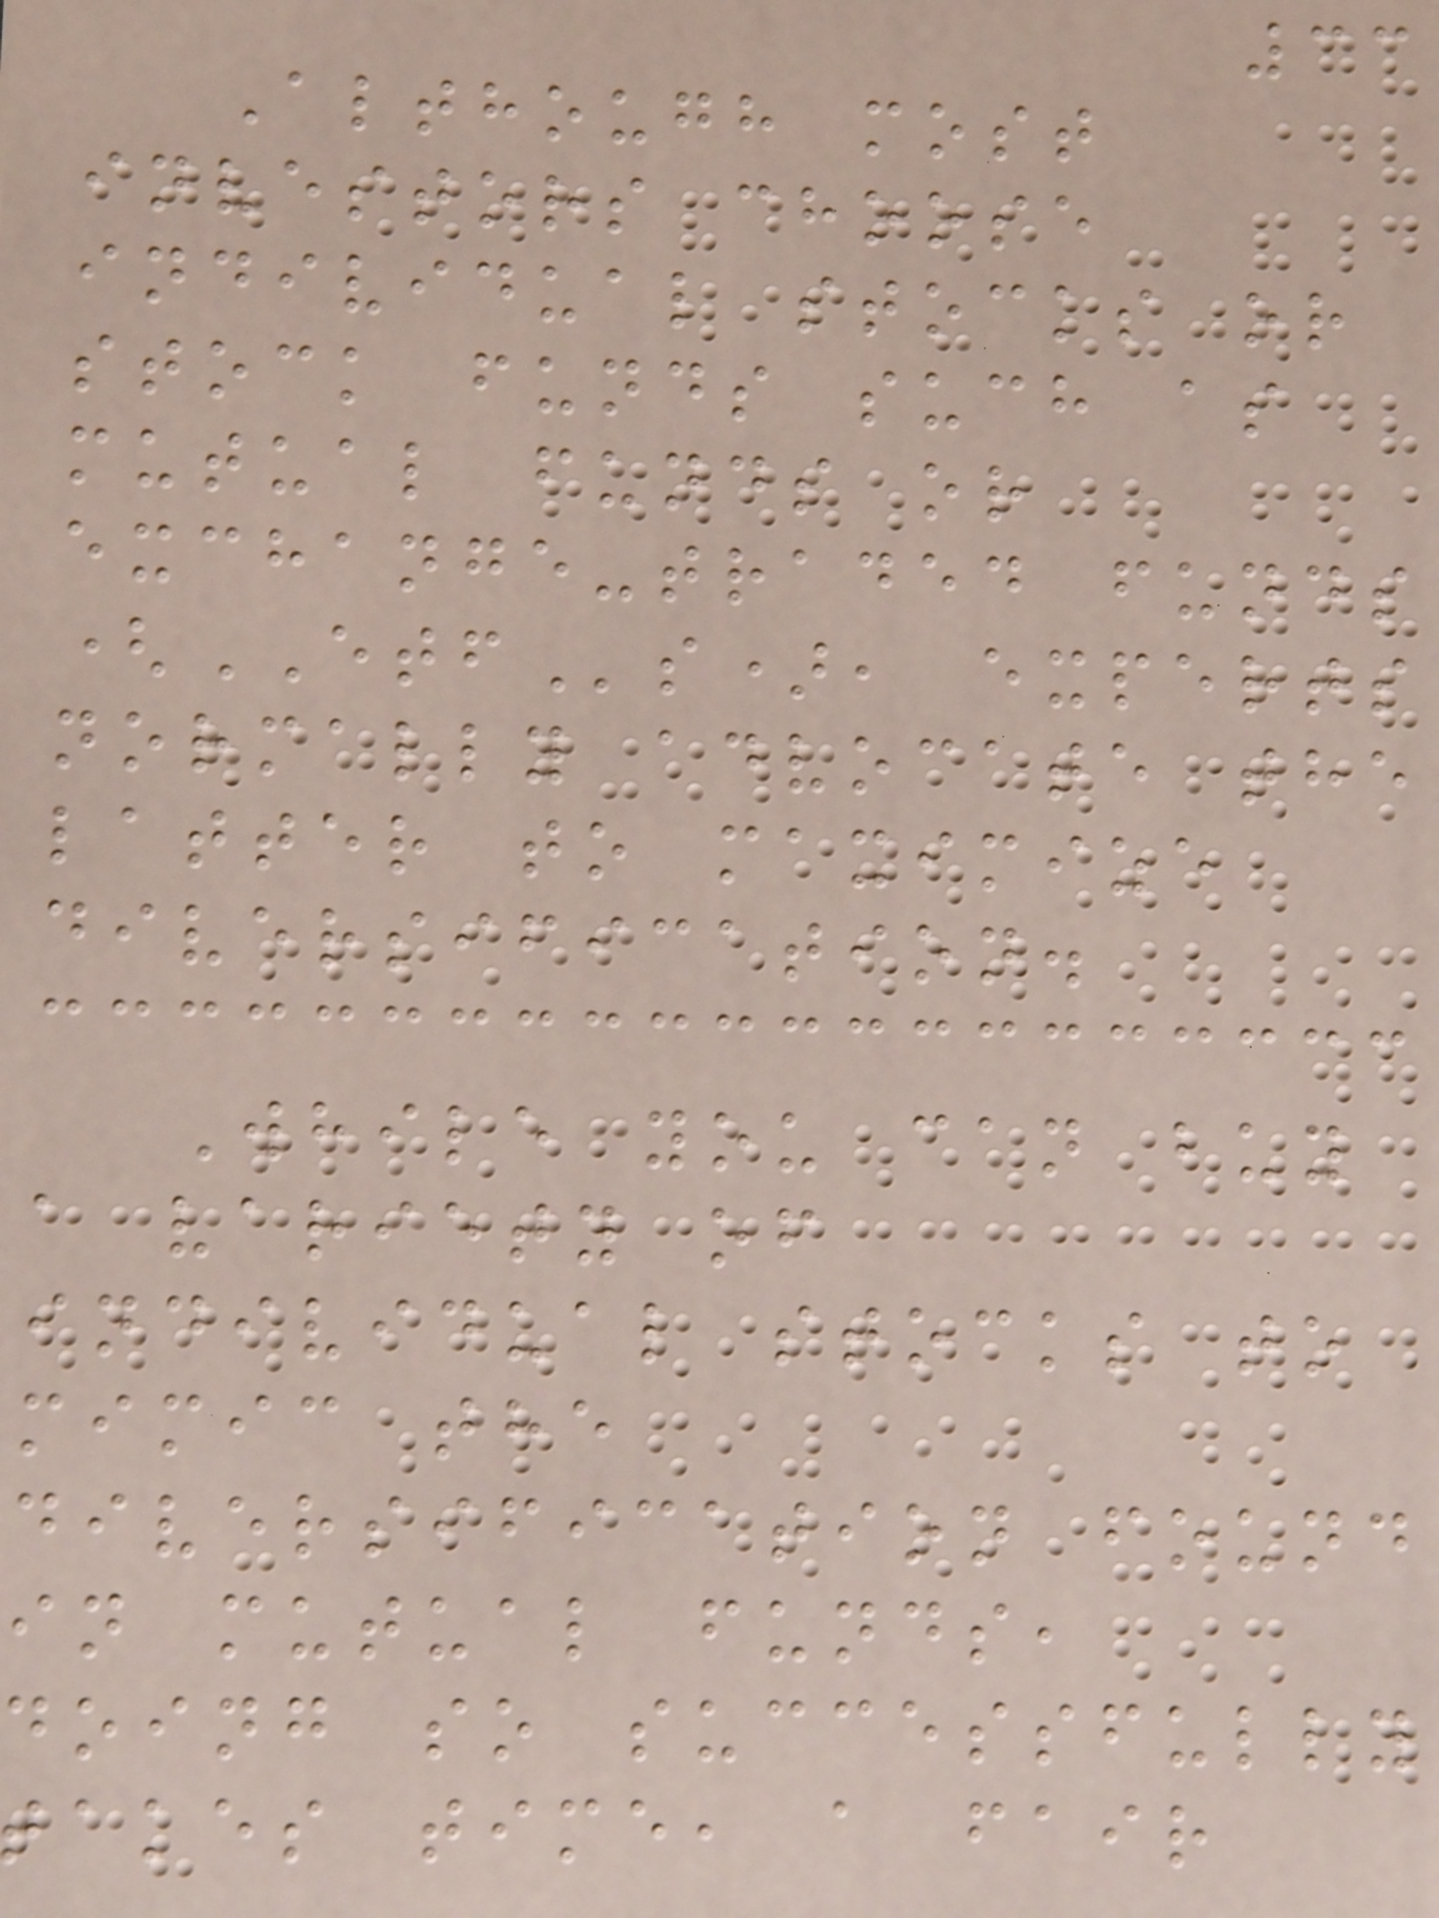33
Although most
investors choose
individual stocks or
stock funds such as
mutual funds or
exchange-traded funds
(ETFs), experts
normally advocate the
latter to maximize
diversification.
While you can buy
a variety of
individual stocks to
mimic the
diversification found
in mutual funds,
doing so successfully
akes time, a fair
